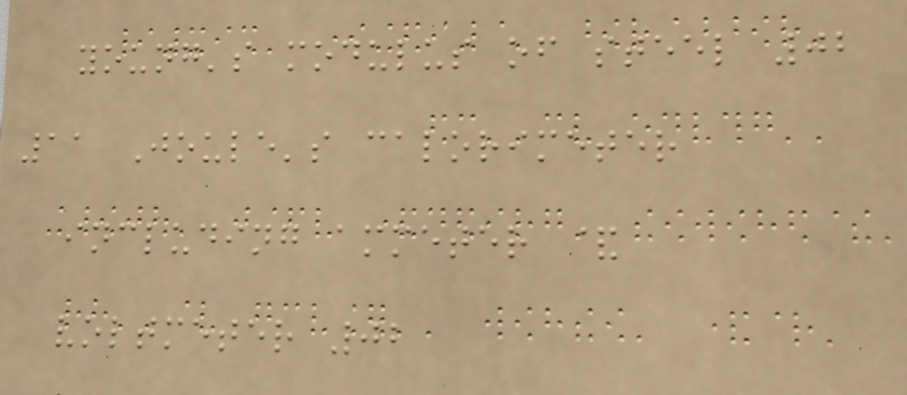young's modulus of steel 02
11 Joule's calorimeter
including ammeter &
voltmeter 02
